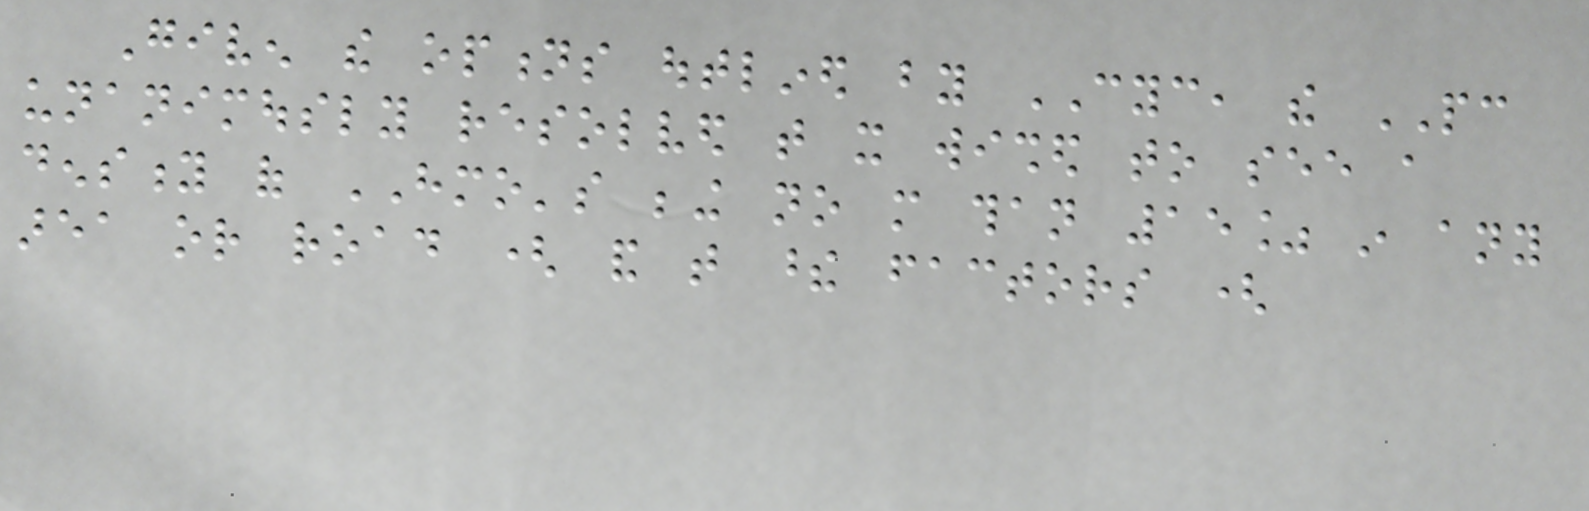Given the options outlined by CYC, the PC
unanimously resolved that it wished to see a
density of HMO's being no more than 15% in any
area or road ( and that these factors (
